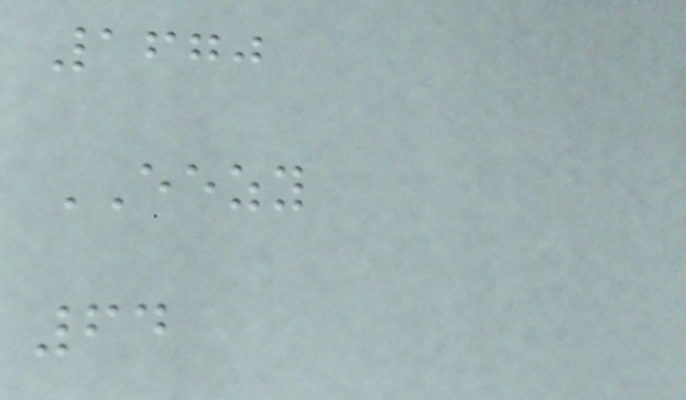1670
EEZY
64
